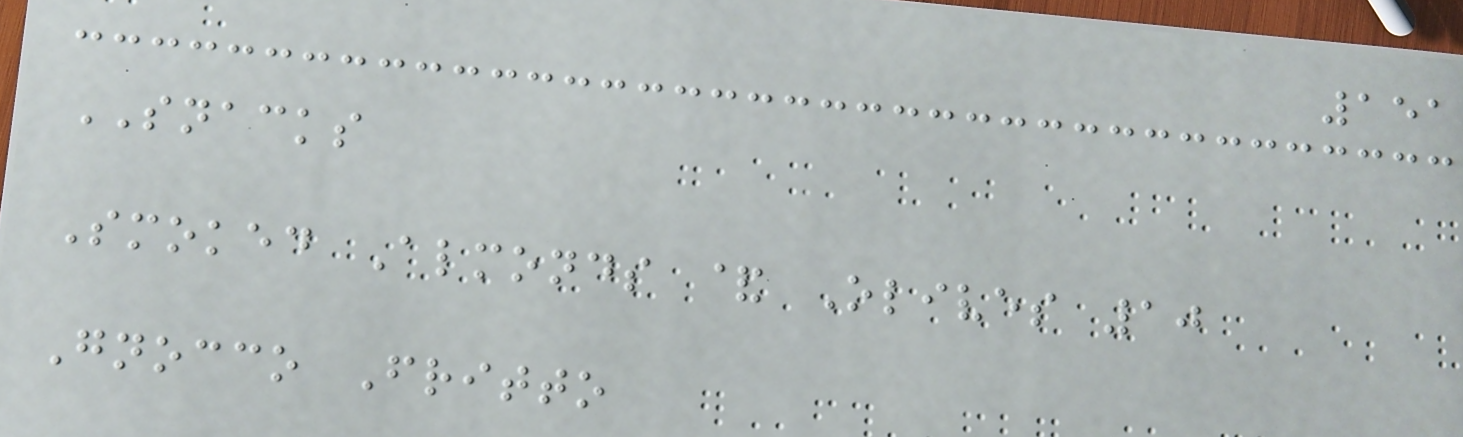151
SNACKS
Smoked Almonds & Olives 10
Gnocco Fritto
